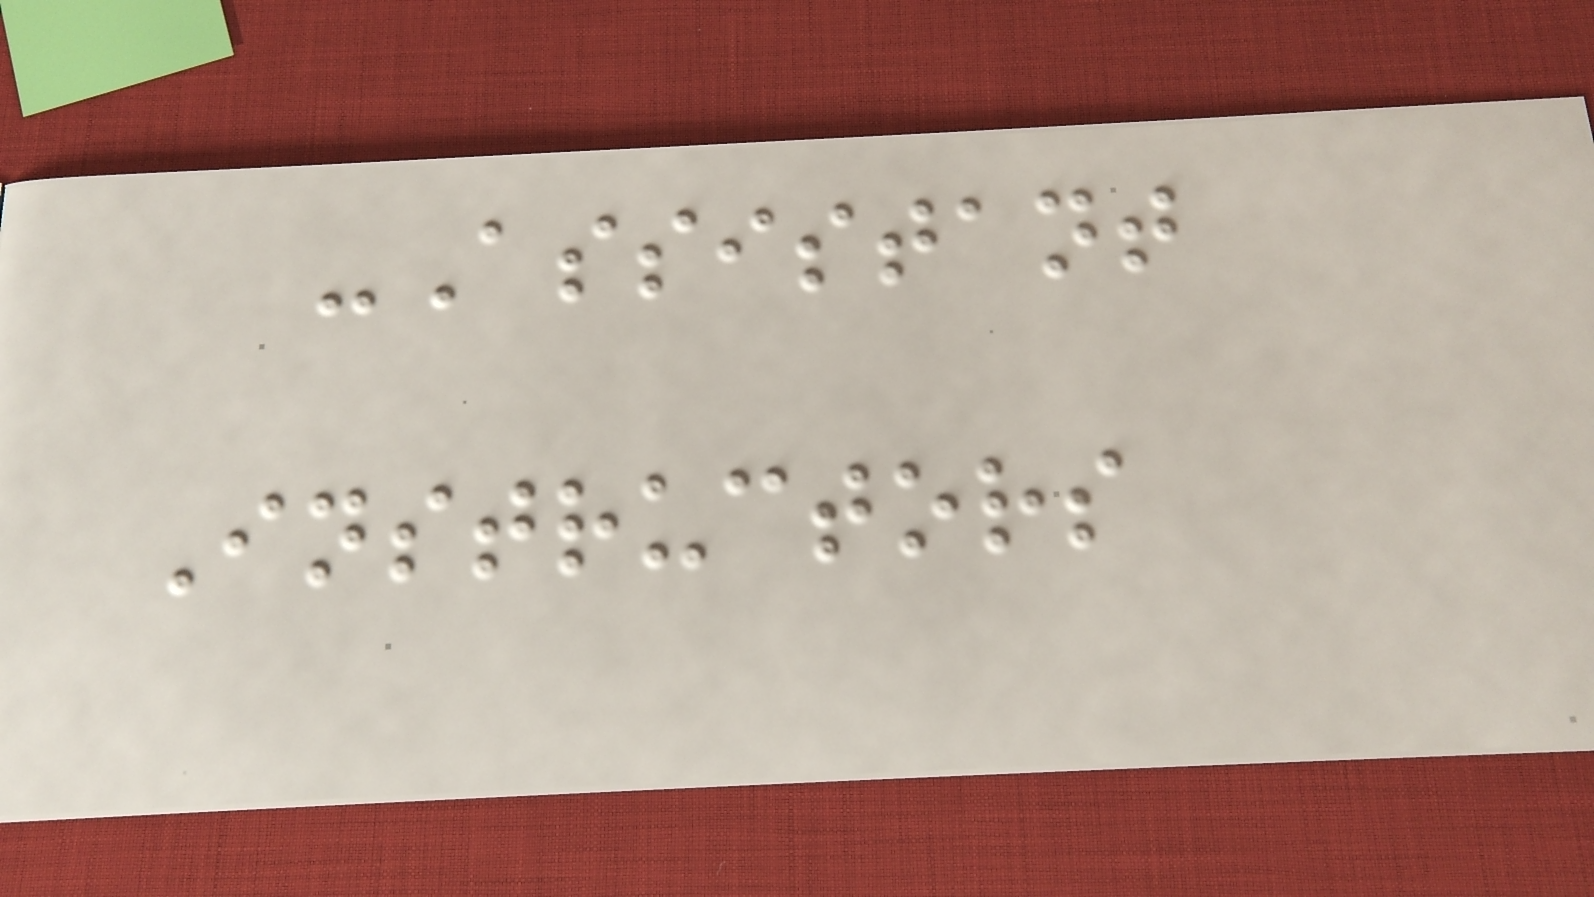-Assistant
Instructors
